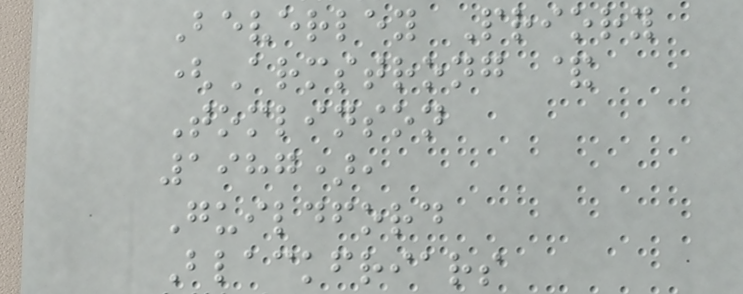Beverley Priory
(Armstrong &
Tomlinson
1987),
Guildford
Blackfriars
